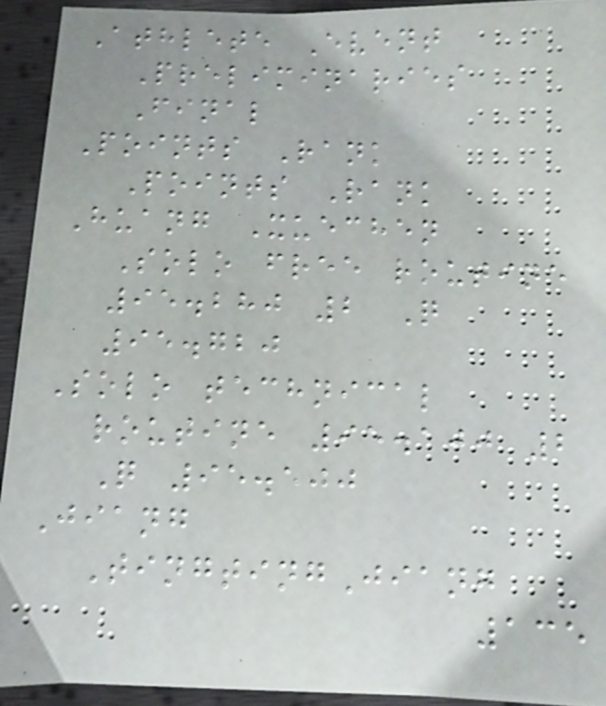Athlete Event
Preliminaries
Final
Points Rank
Points Rank
Huang Xuechen
Solo free routine
95.280 2 Q
95.720
Solo technical
routine 95.100 2
Q 95.500
Jiang
TingtingJiang
135
